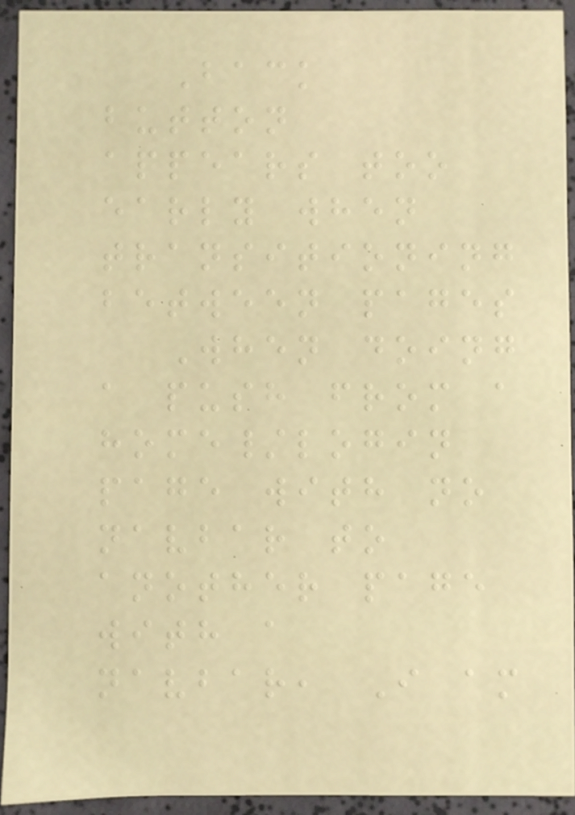Back
button
appears too
early when
transitioning
between pages
When doing
a push from a
home/login
page with no
navbar to
another page
with a
navbar, I am
